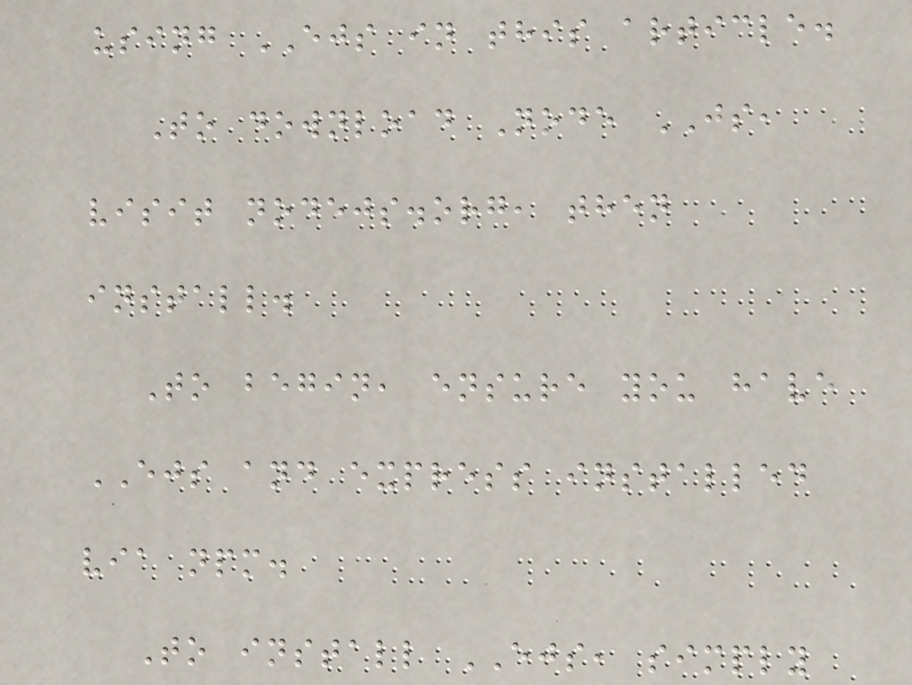using EJS in this article.
To download Node JS,
visit nodejs.org, then
install.
To begin, ensure you have
EJS and express installed
via npm.
To install EJS, simply
